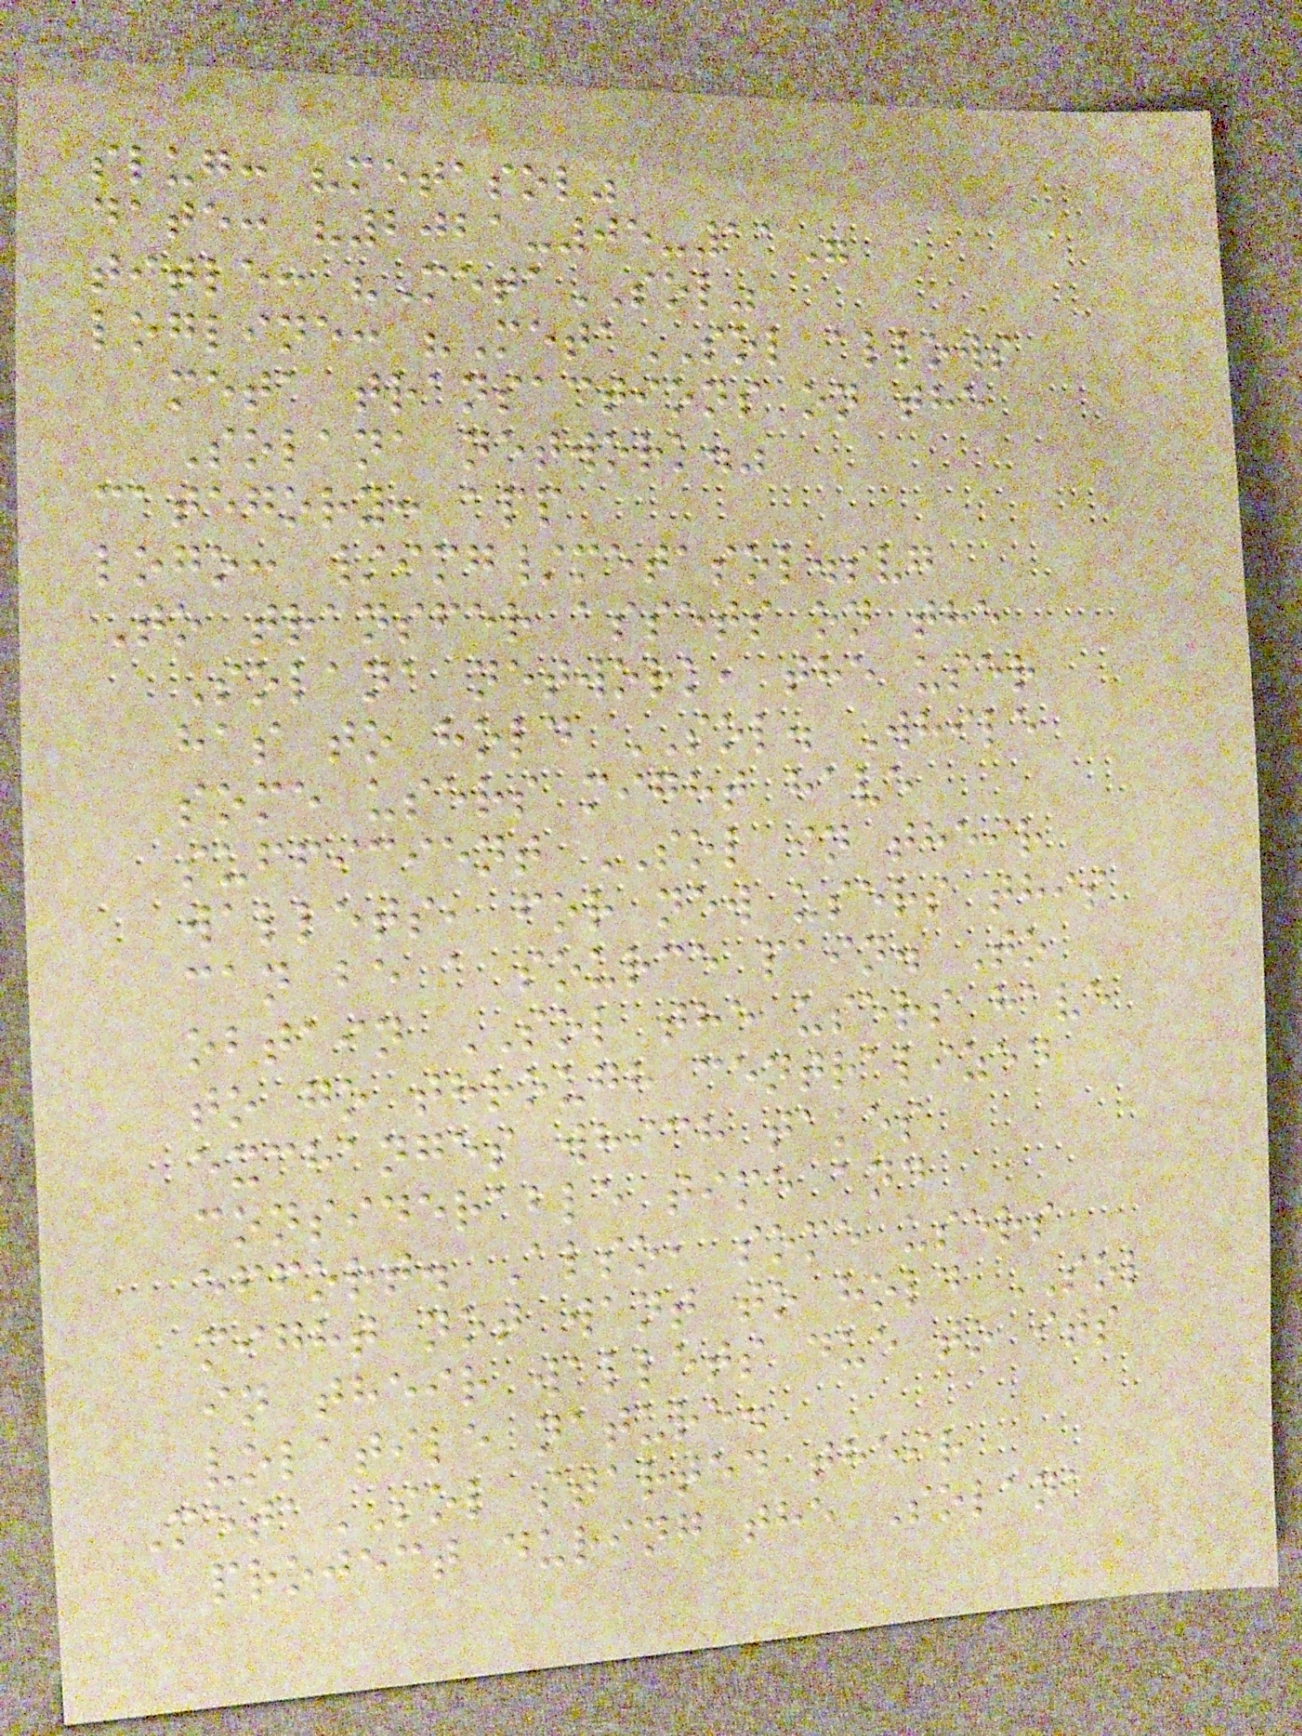slug: "metasol"
date: "2021-05-11"
title: "MetaSOL"
logline: "MetaSOL allows
meta transactions on the
Solana network."
category: app
logo: /img/metasol.svg
To transfer assets on the
Solana network, the user
has to hold SOL. While
some users might have
sufficient SOL in their
wallets, for new users this
can be a source pain. To
obtain SOL the users have
to go through centralized
exchanges which takes
considerable time and
effort. Also, some users
might not want to hold SOL
in their wallets due to its
volatile nature.
MetaSOL started their
project during the Solana
